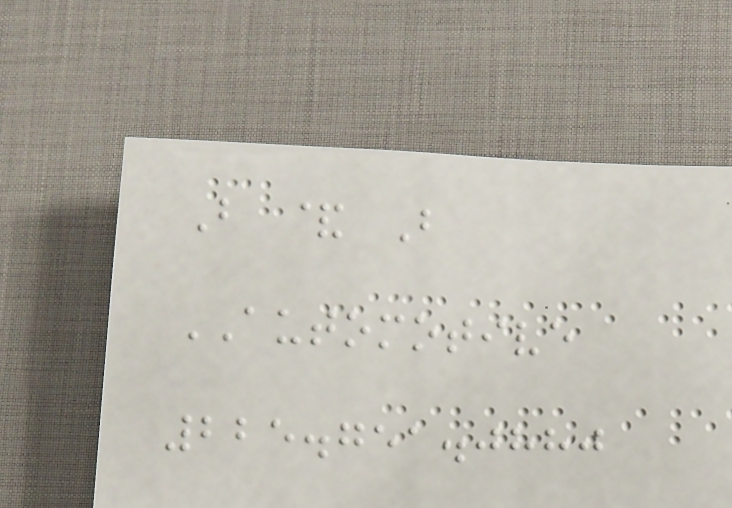B & B
AUTOMOTIVE
225.751.0880
